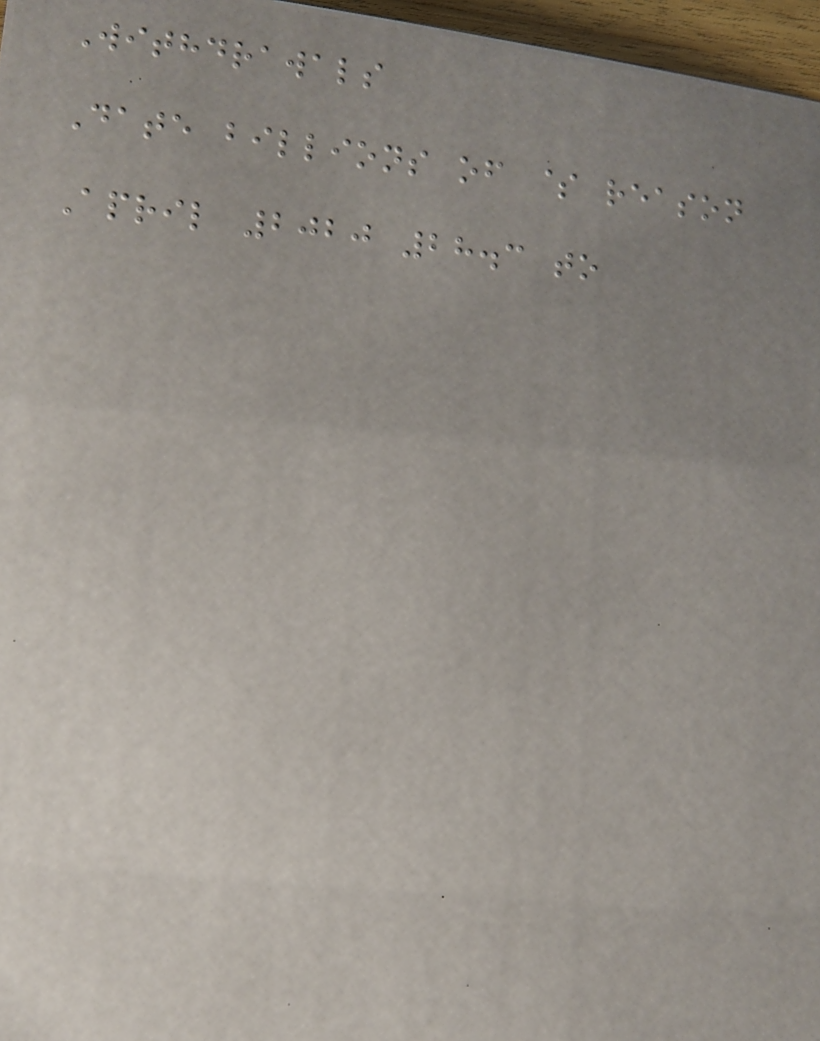Withdrawals
Date billions of $ reason
April 2020 28.3 to
